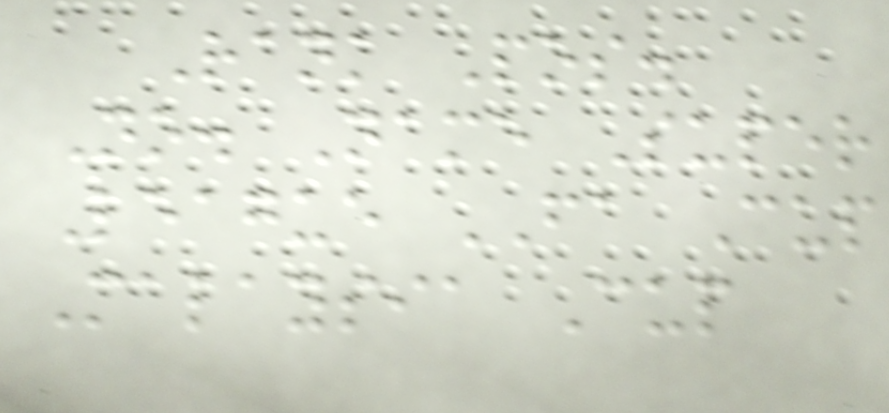Rank Pos.
No. Name Super
League FA Cup
Malaysia Cup
